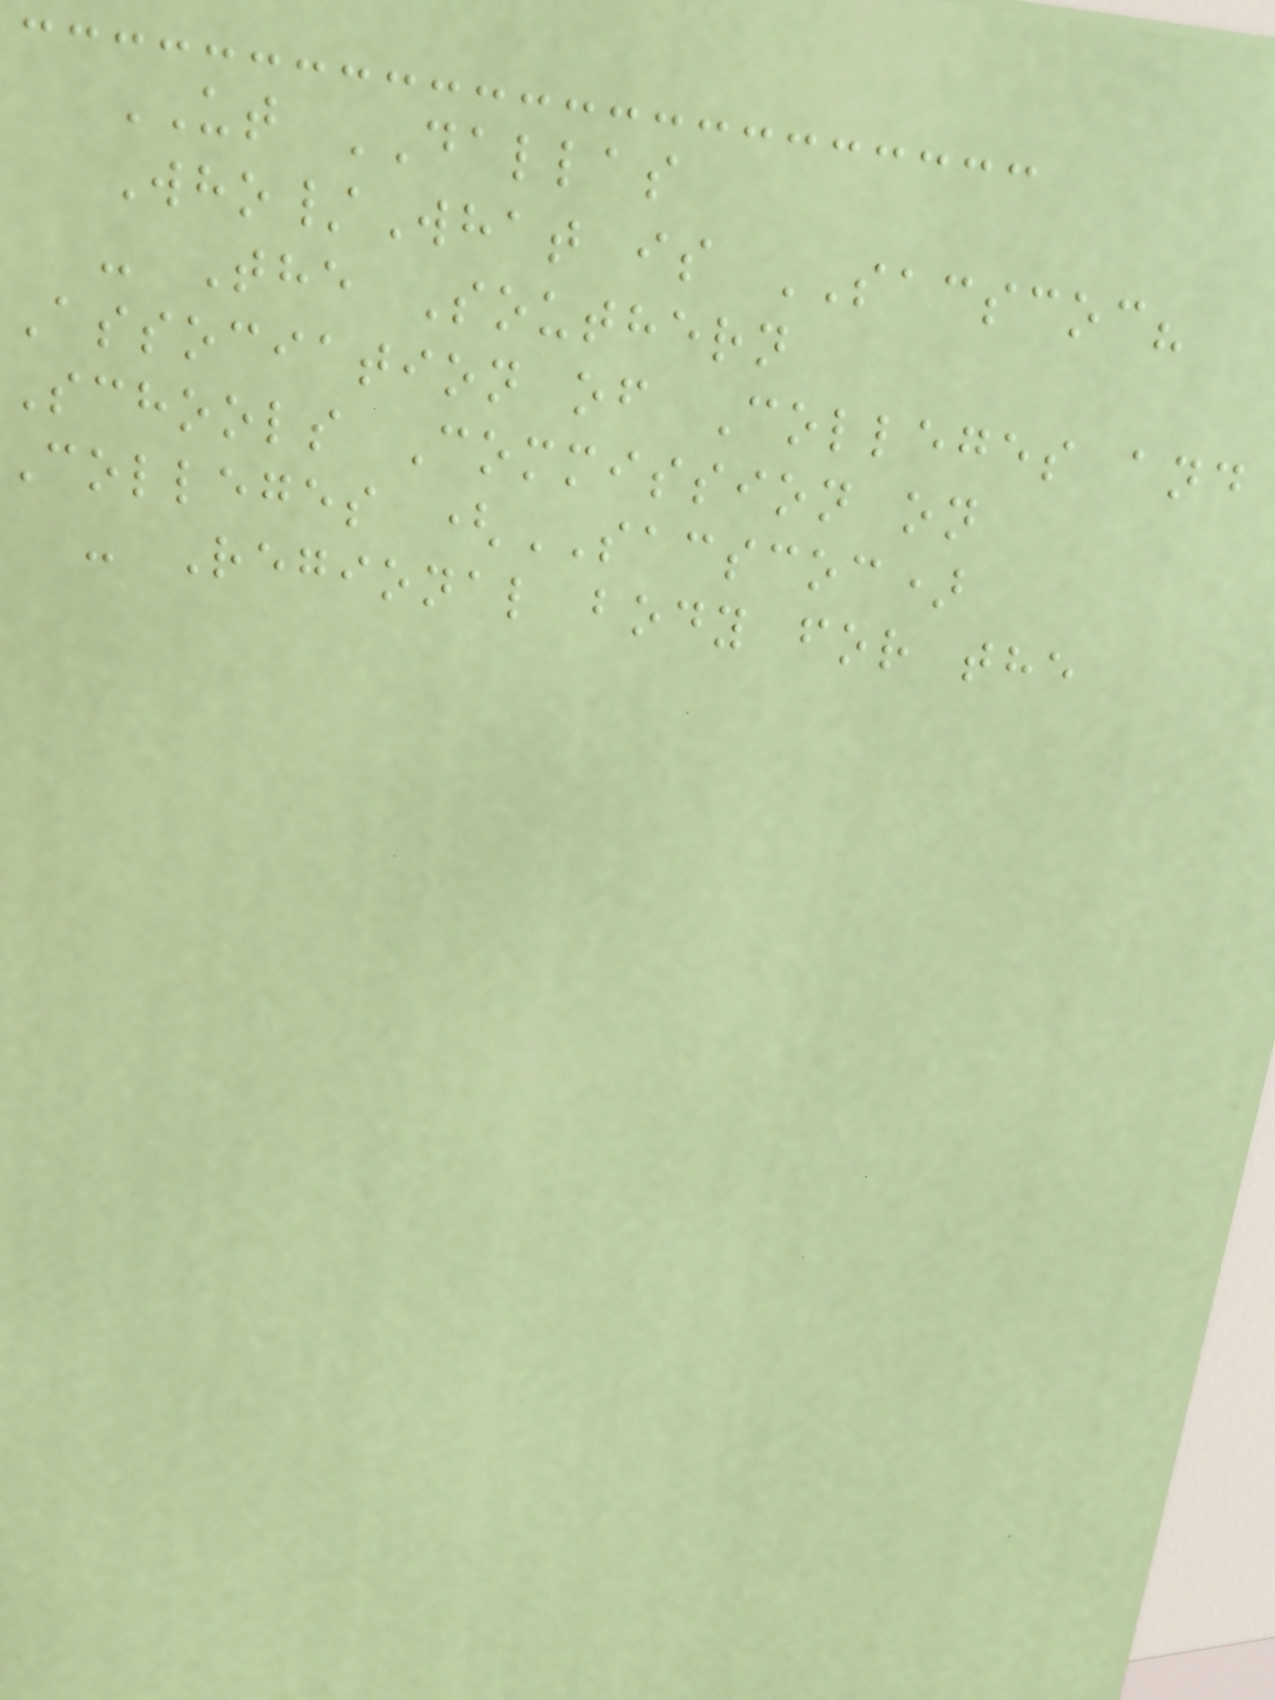UT DALLAS
Who/What is SACSCOC?
- The Southern
Association of Colleges and
Schools Commission on
Colleges (SACSCOC)
- Regional body for the
